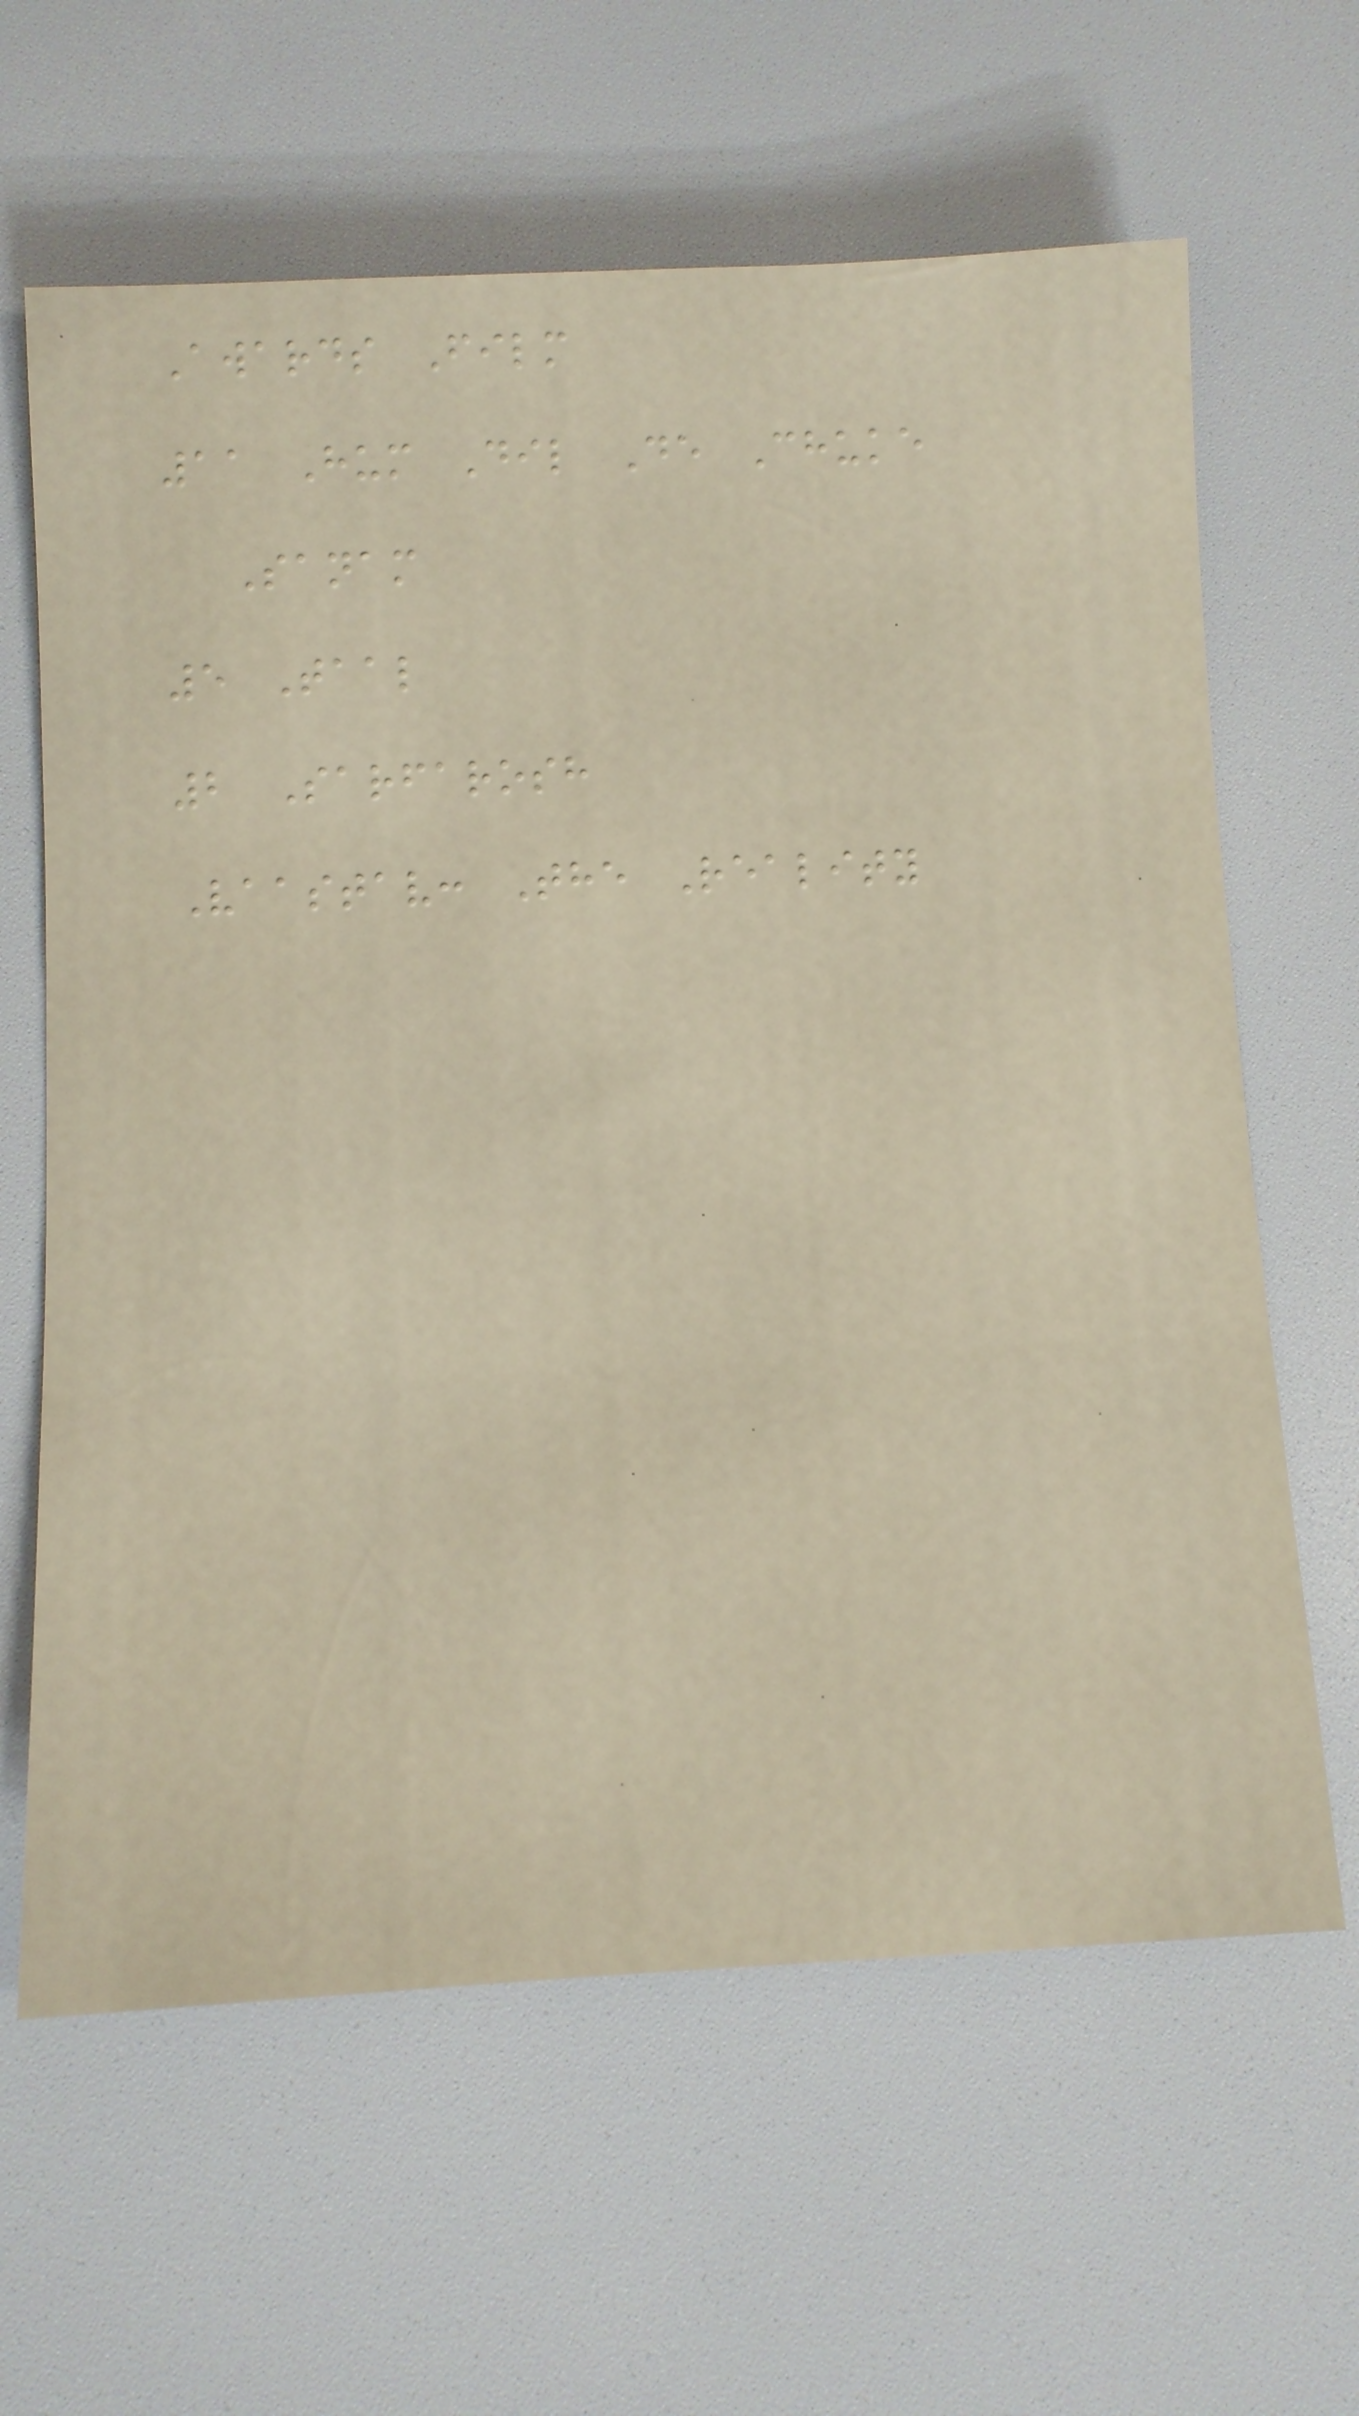Awards Film
11 Hum Dil De Chuke
Sanam
5 Taal
2 Sarfarosh
Vaastav: The Reality
